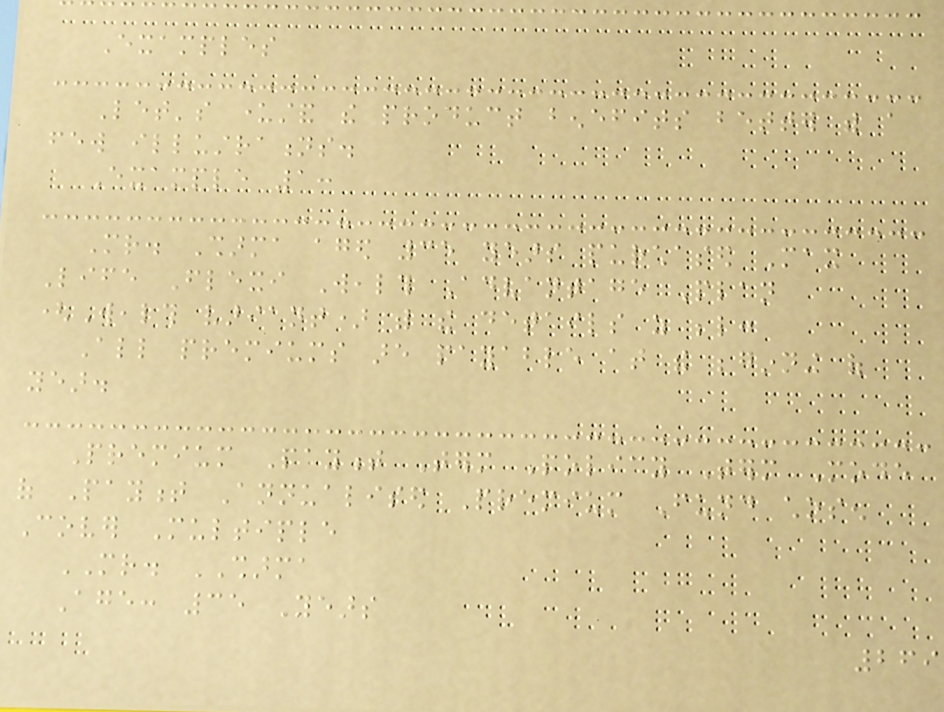Examples
Let's understand the product benefits better with a
few illustrations.
Example 1:
Mr. Sharma aged 35 years purchased Max
Life Flexi Wealth Advantage Plan
(Wealth variant) with the details as below:
All premiums are payable at the beginning of
year.
Premium Payment Term Policy Term Mode
of Payment Annualised Premium Fund chosen
Cover Multiple
MR. SHARMA
Age: 35 Years
269
